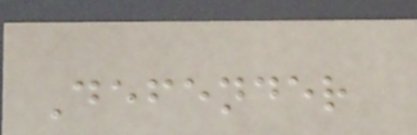Defender
